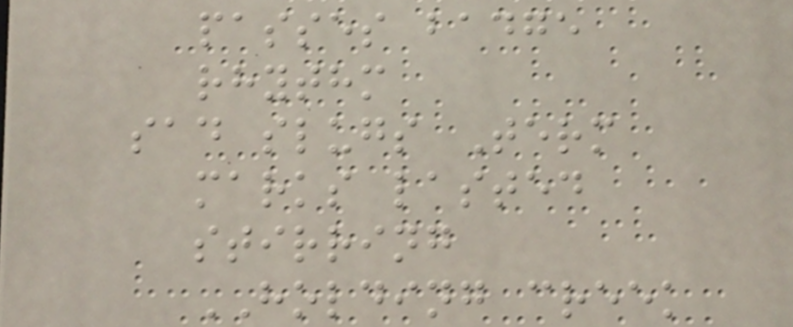passes badge
rhythm
sad slugs Term
marks lasted
stirring
HOLDING creek
